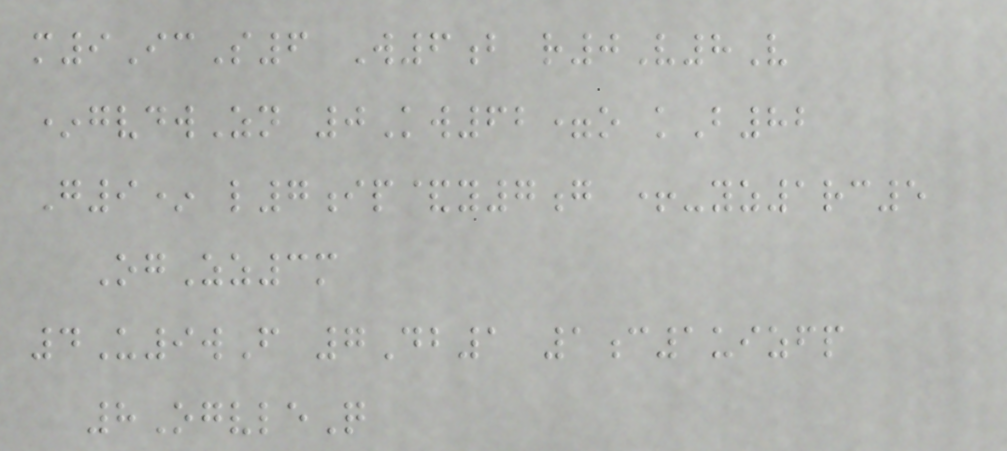m9IcS6 W6b r0V8V
*gvdwZn 0Kw62=o kB82
G9* l7ip&y7g +-yz1rc5
OgZz3m
4U9wF 7Db1 1c1uizfp
8OgvleQ
